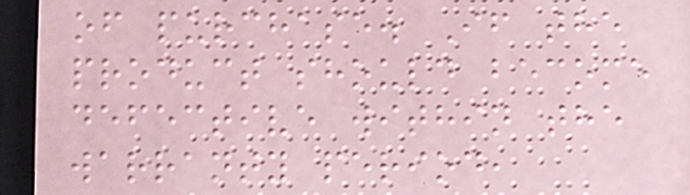of purchase. If the
product should become
defective within the
warranty period,
